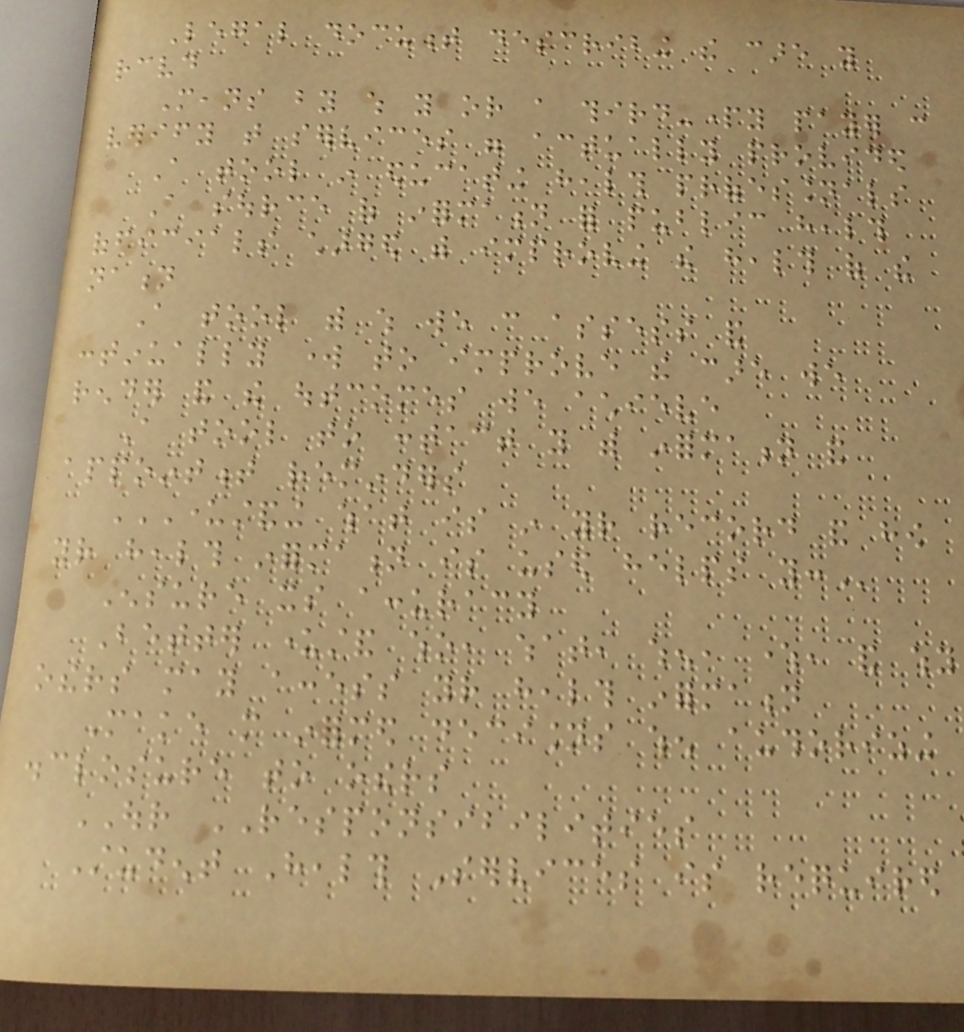Legal document describing the care you
received
Means by which you or a third-party payer can
verify that services were actually provided
A tool in educating health professionals
A source of information for public health
officials charged with improving the health of the
nation
A tool with which we can assess and
continually work to improve the care we
render and the outcomes we achieve
A tool to contact you with information and
appointment reminders
UNDERSTANDING WHAT IS IN YOUR RECORD AND HOW
YOUR HEALTH INFORMATION IS USED HELPS YOU:
Ensure its accuracy
Better understand who, what, when, where, and why
others may access your health information
Make more informed decisions when authorizing
disclosure to others
OUR RESPONSIBILITIES
Student Health Services is required
